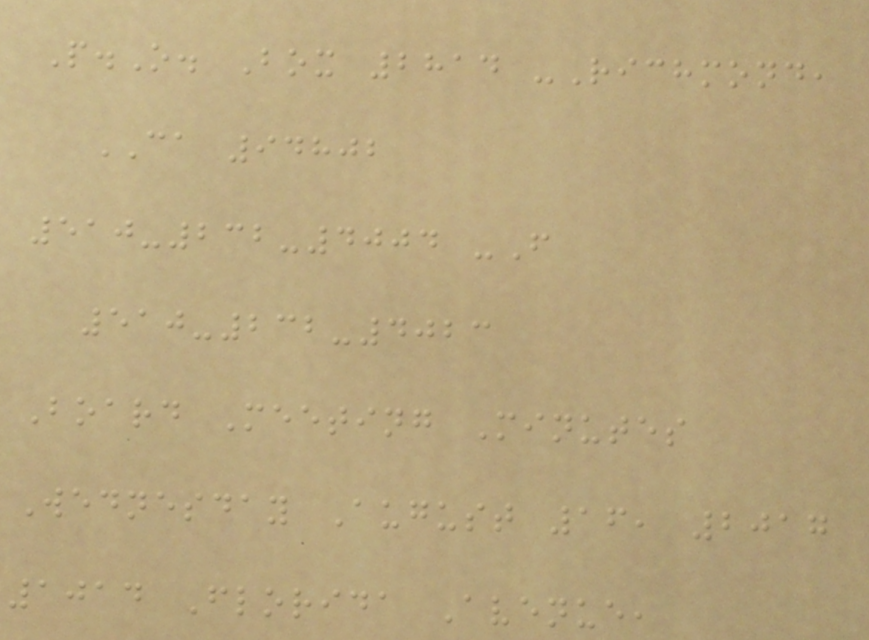P.O. Box 2814 -Richmond,
CA 94802
510-232-4004 -F
510-232-4023
Board Meeting Minutes
Wednesday August 16, 2017
1014 Florida Avenue,
